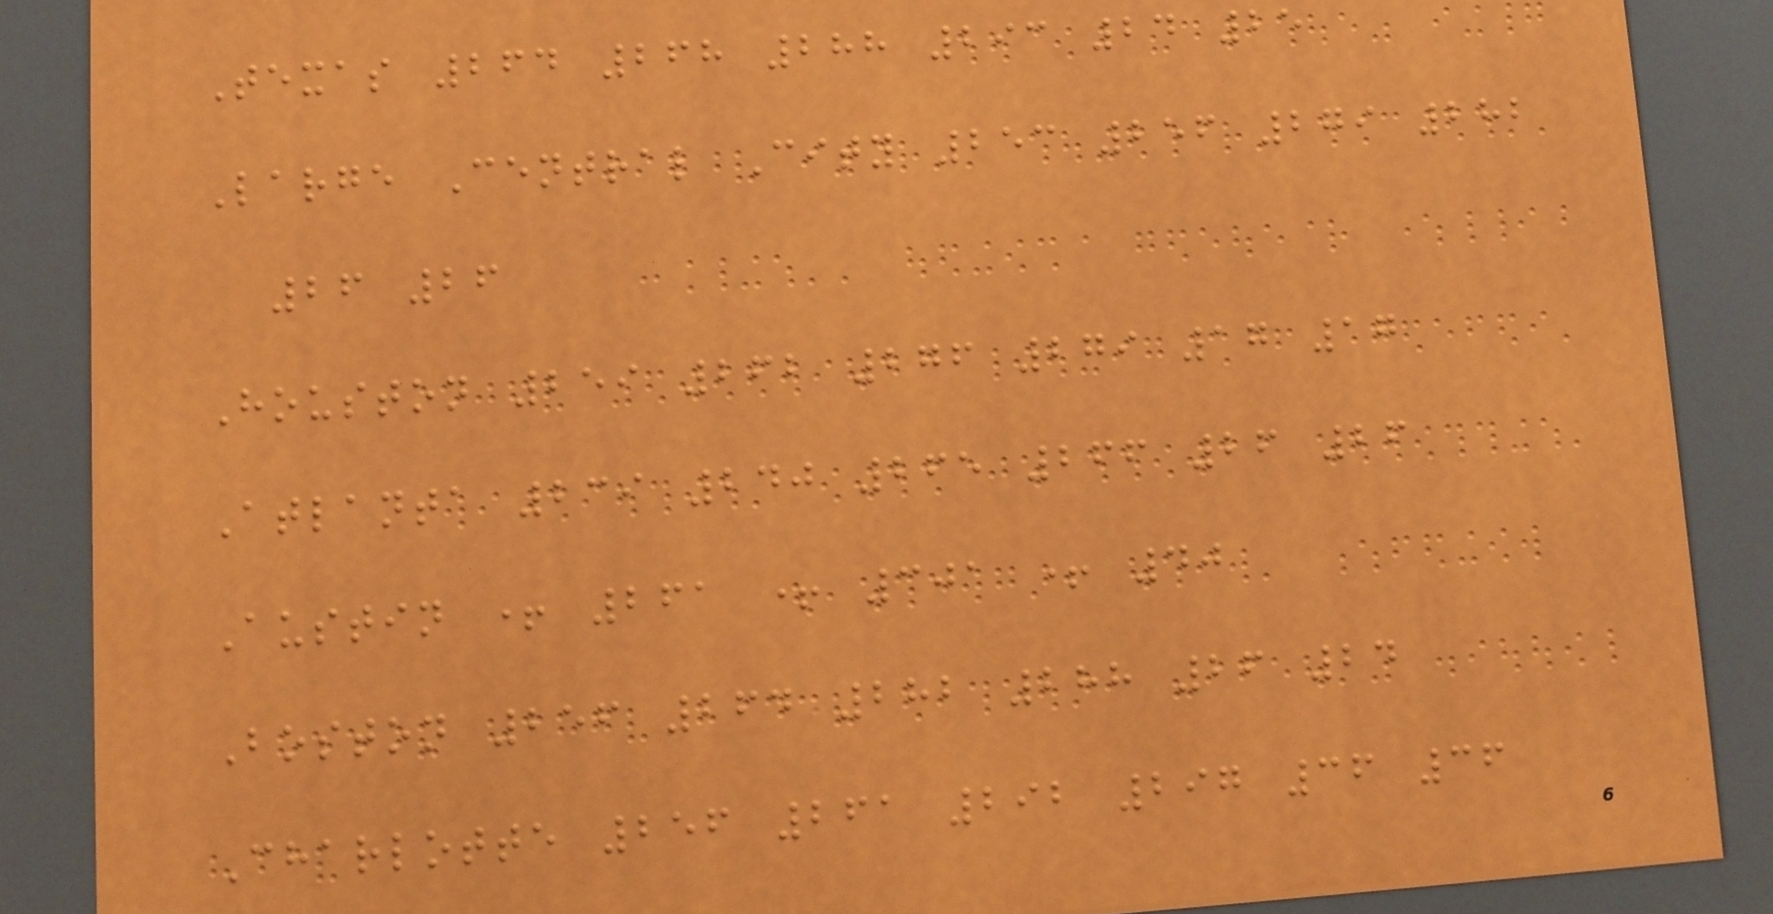Texas 264 268 288 293 24 25
Large Central City 253 256 279 282
26 26
Houston 259 262 276 279 17 17
Atlanta 239 240 265 266 26 26
Austin + 261 + 301 + 40
Boston 256 264 282 288 26 24
Charlotte 256 261 292 297 36 36
